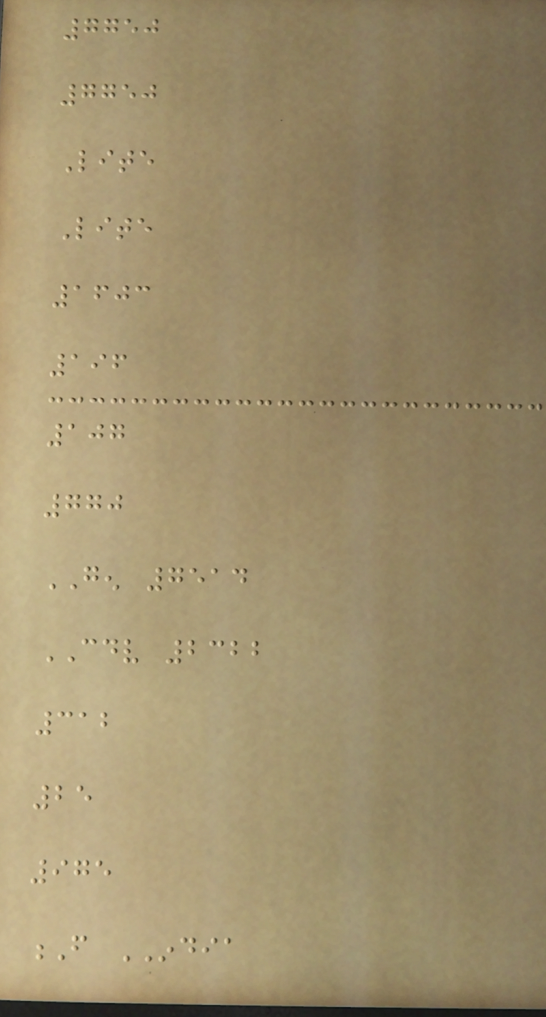7750
7750
Lite
Lite
1603
196
107
770
GEN 7514
CDV 2322
312
25
975
F INDIA
